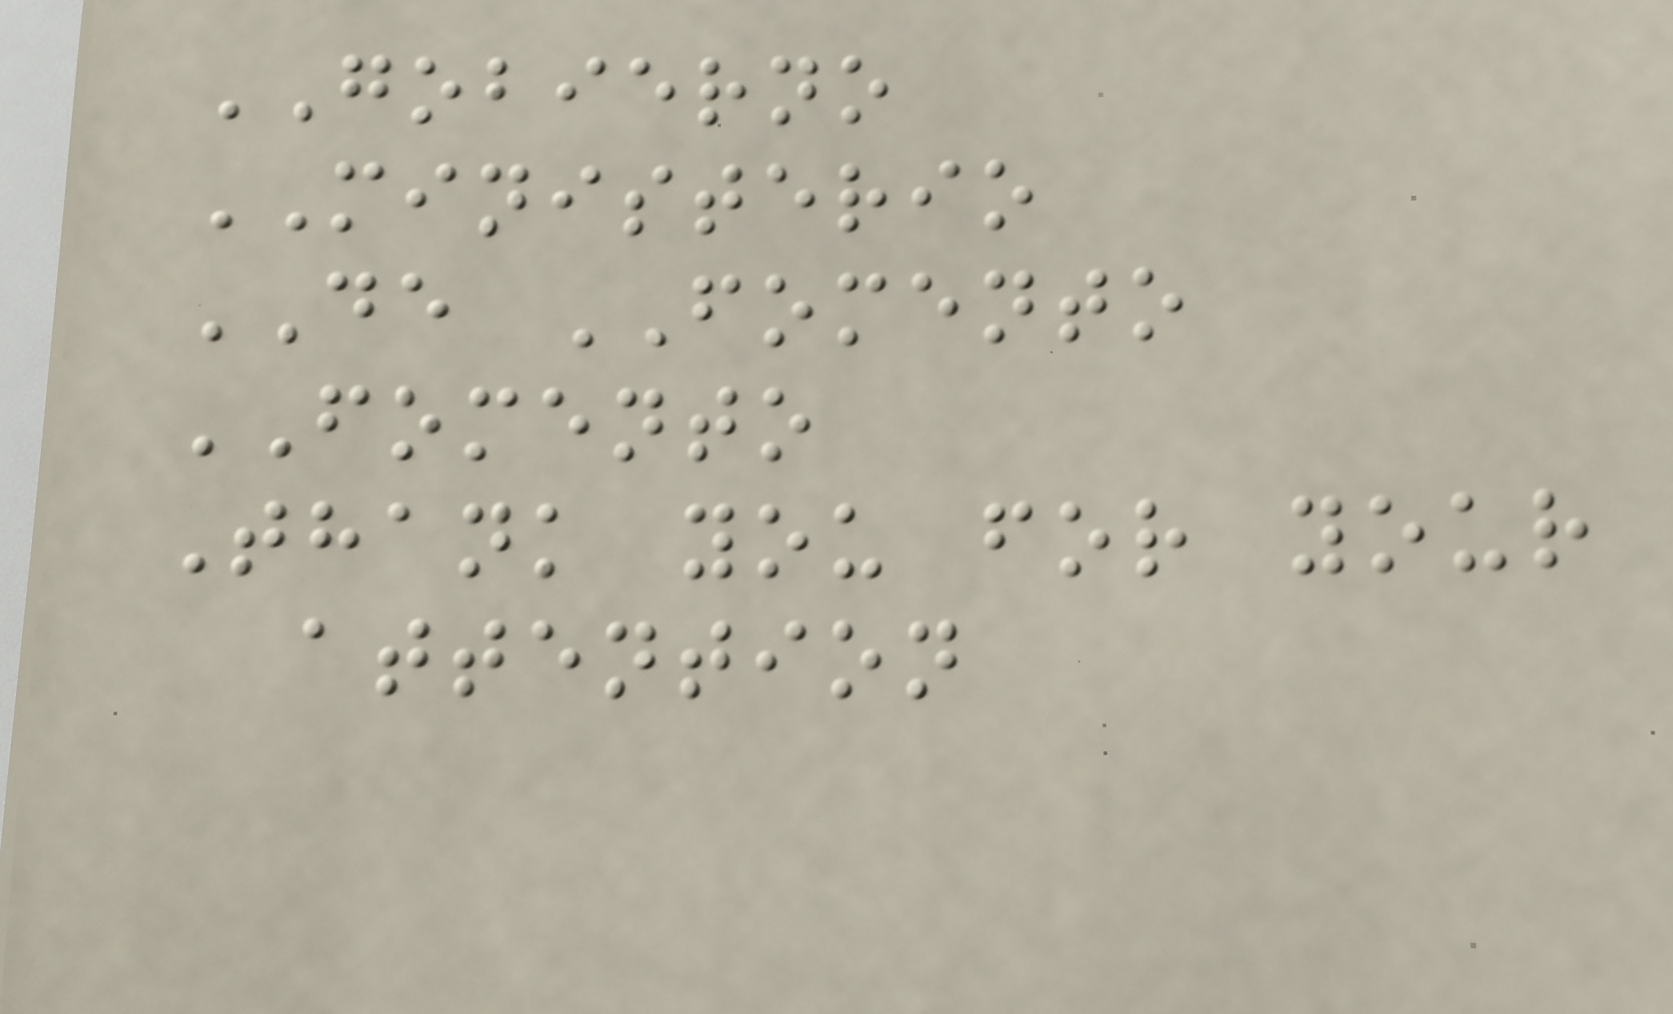GOBIERNO
MINISTERIO
DE FOMENTO
FOMENTO
Thank you for your
attention
